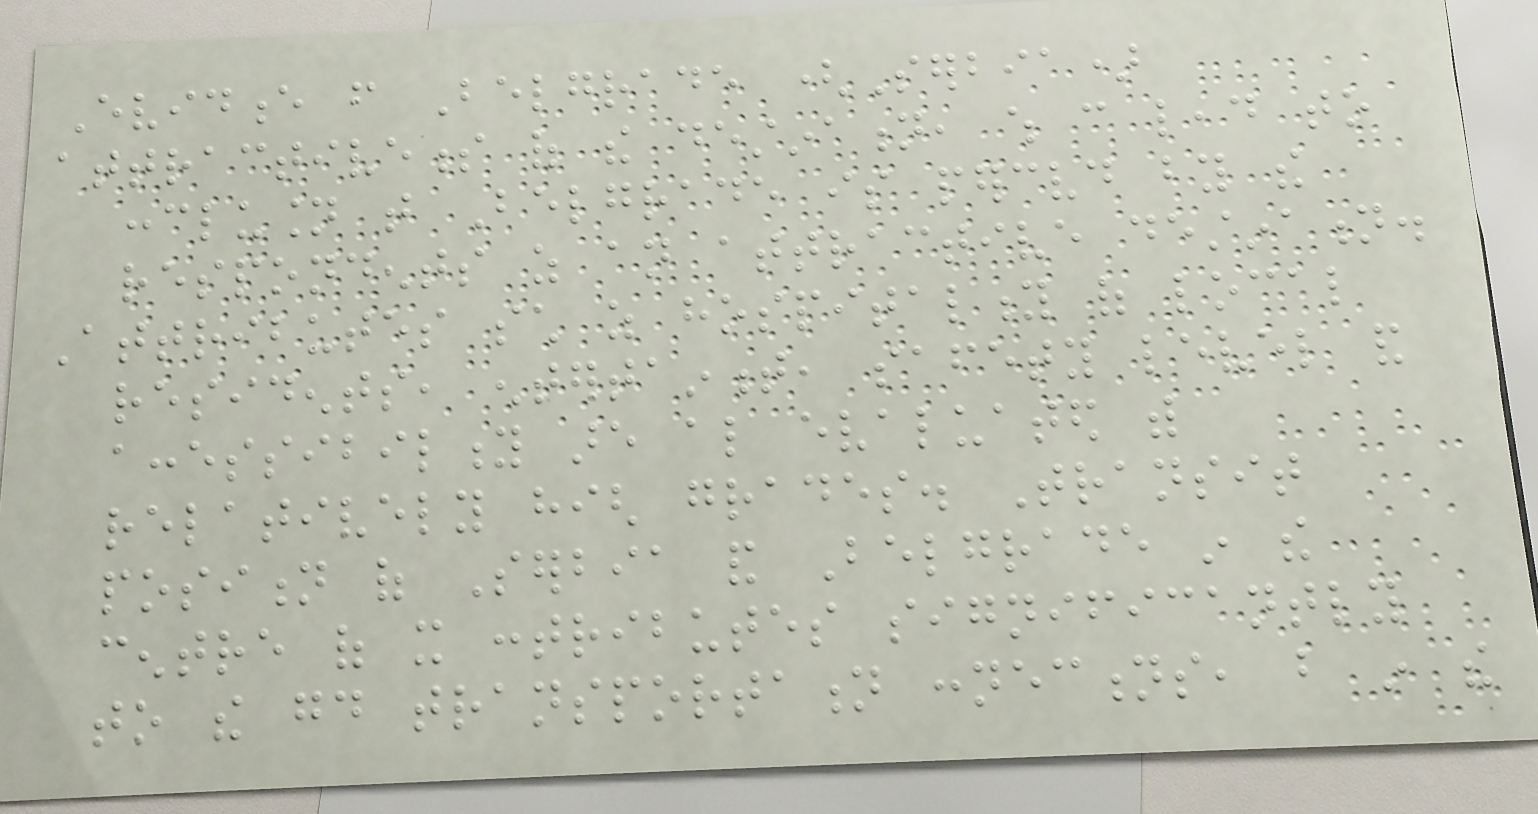Evidence from Belgrade (Serbia)
attractiveness of the destination, which can lead to
conclusion that Belgrade is perceived by the
respondents as an attractive destination.
Attributes such as hospitality of local
residents, entertainment, safety level and
accessibility are also evaluated with
relatively high grades. Transit
position of Serbia and Belgrade in the
centre of it contributes significantly
to the good transportation connections, but in the
